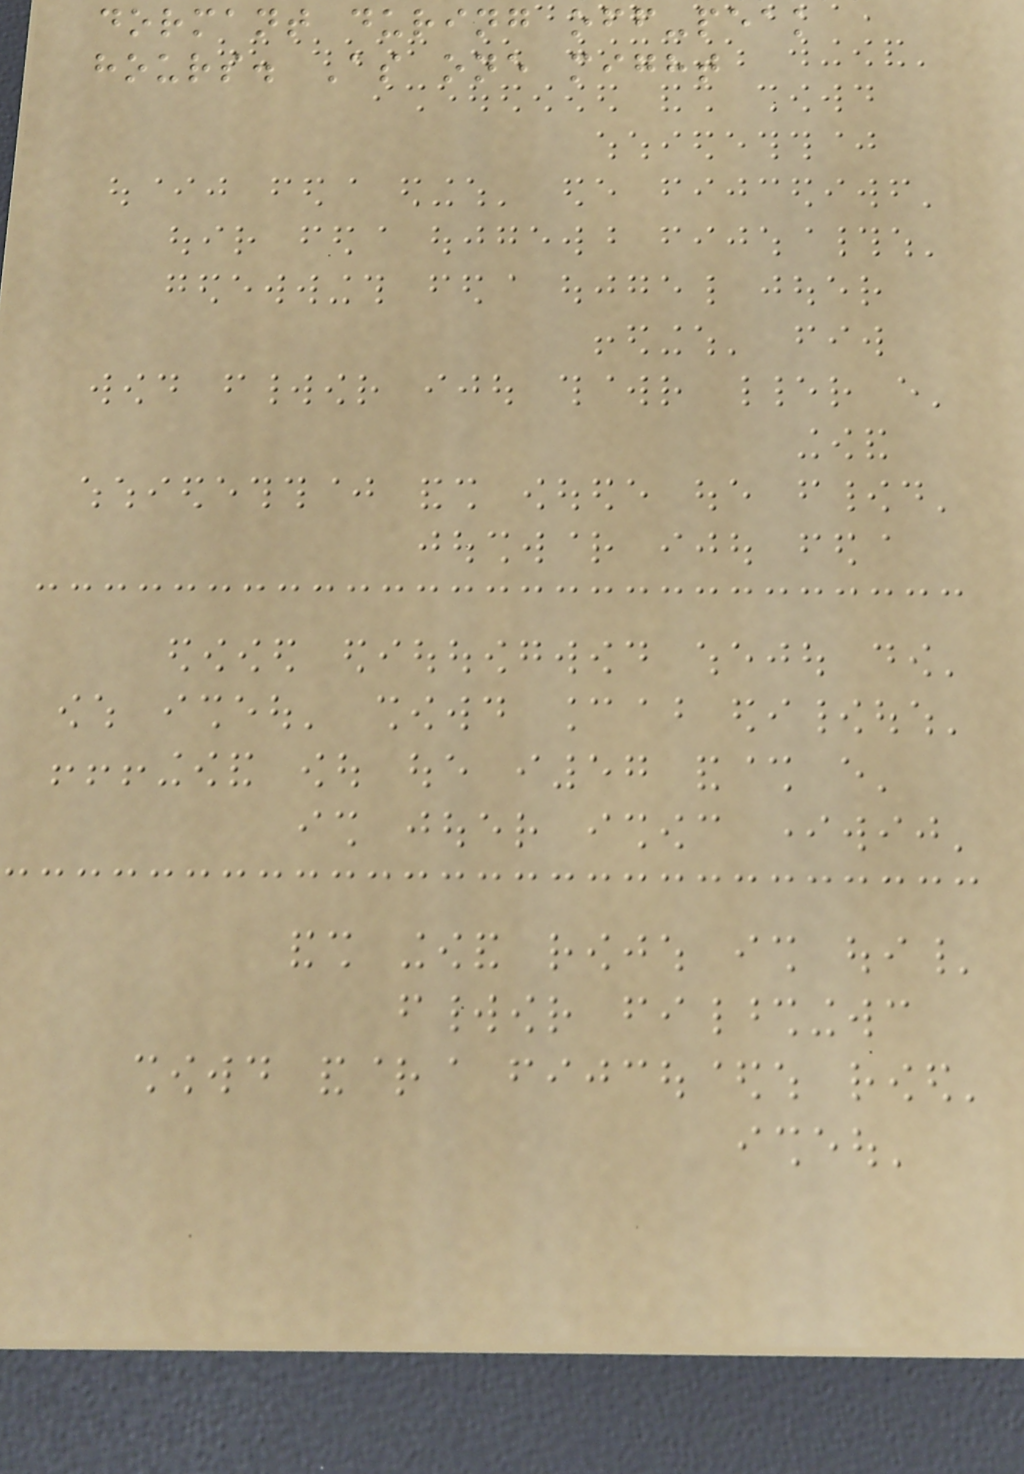dormant during off-peak
hours. As one might
